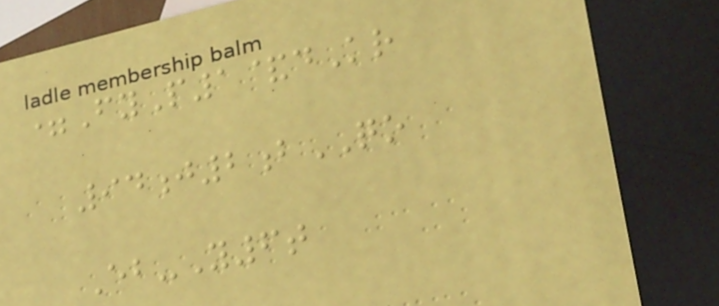=FyP1&dKr
94j2bQO
Eb-Y6t
